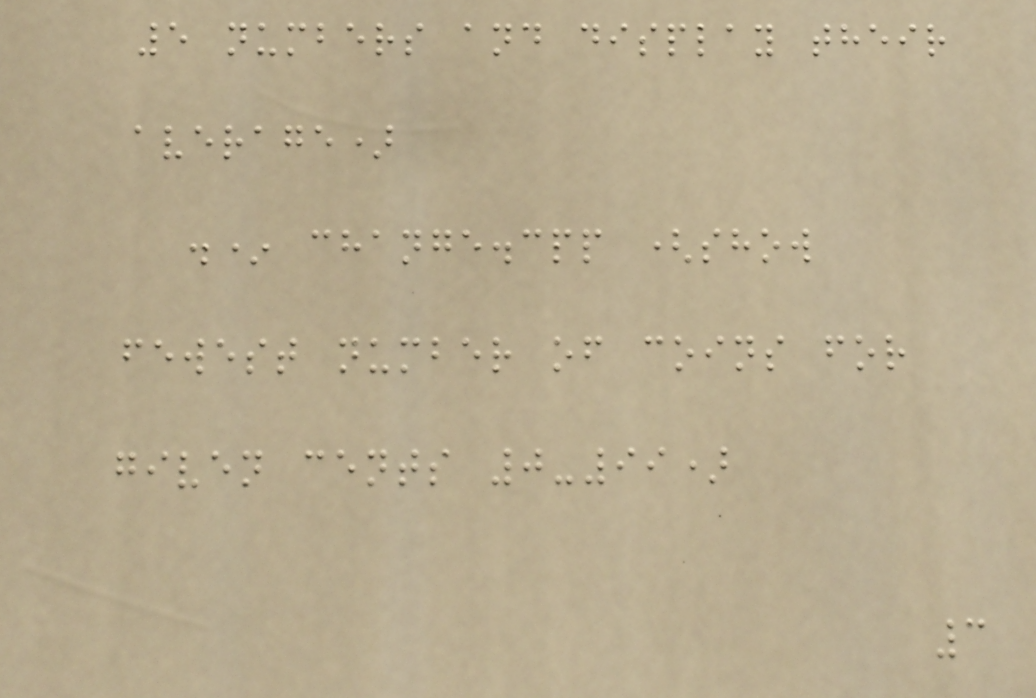5 numbers and display their
average)
.* change.cpp (show
fewest number of coins for
given cents 0-99)
3
